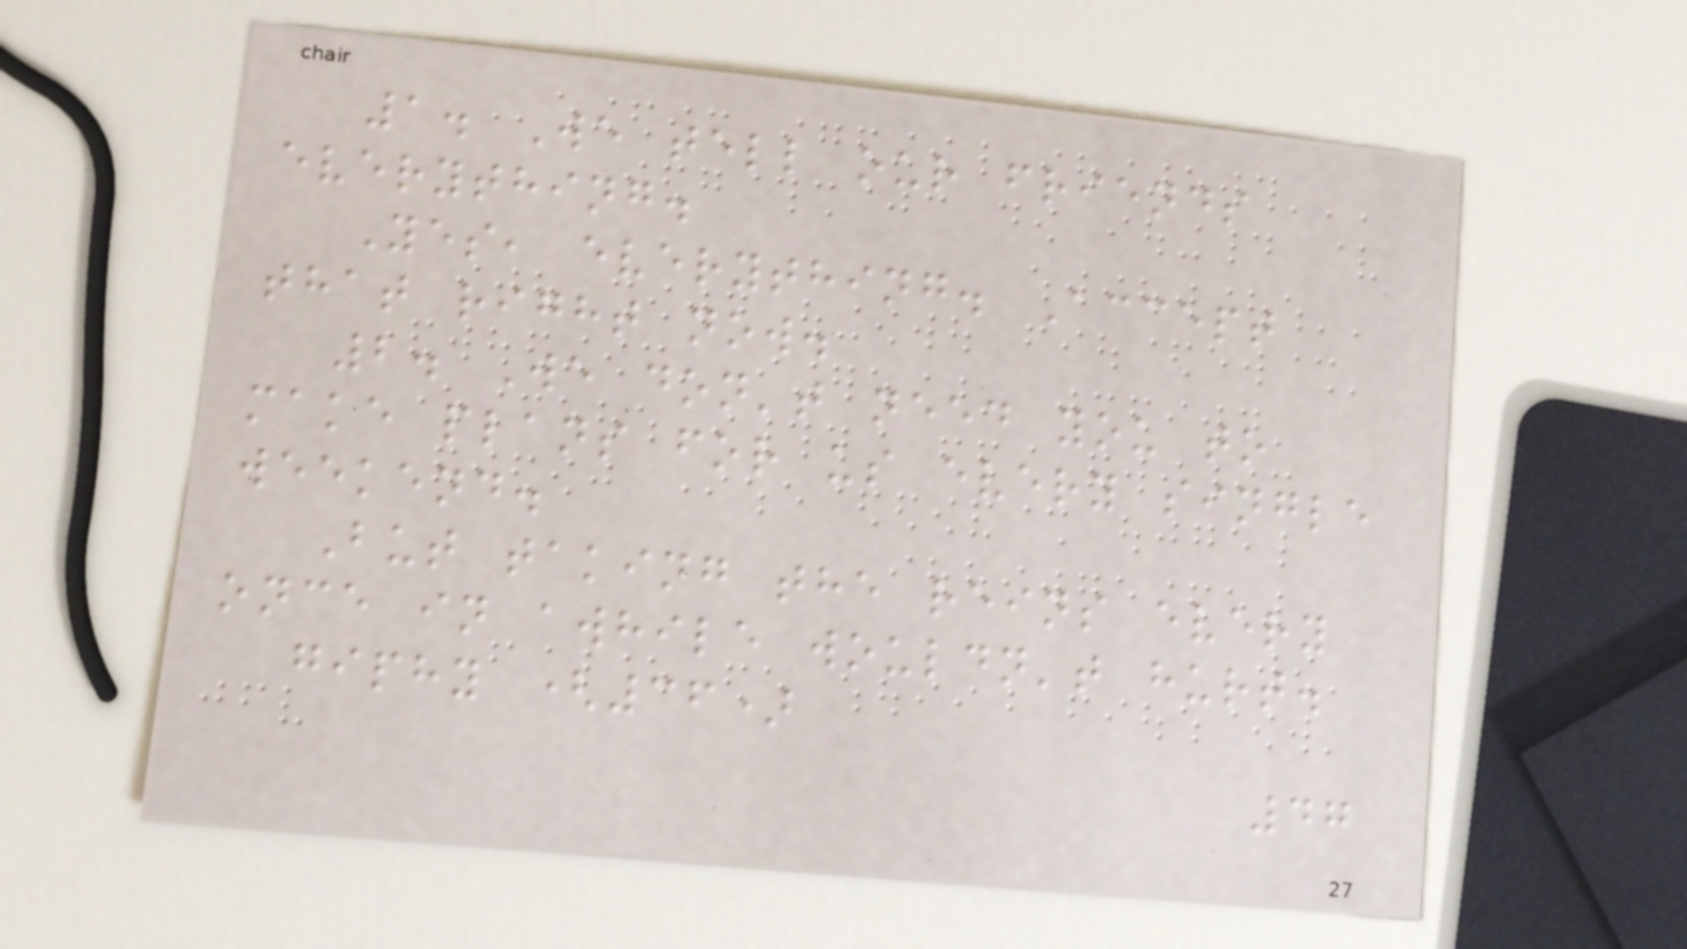1. We tell our friends
everything.
Yes, everything. Accept
that right now.
2. We don't need you to
make plans for us every single
weekend.
But taking the reins every
once in awhile wouldn't hurt.
giphy (36)
47
